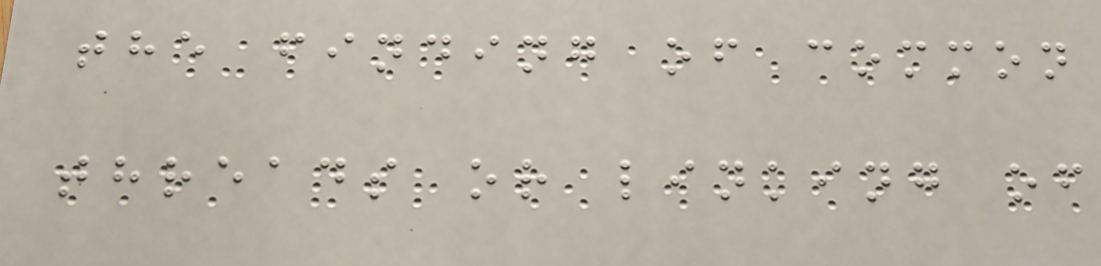the finding of common
threads or linking of
